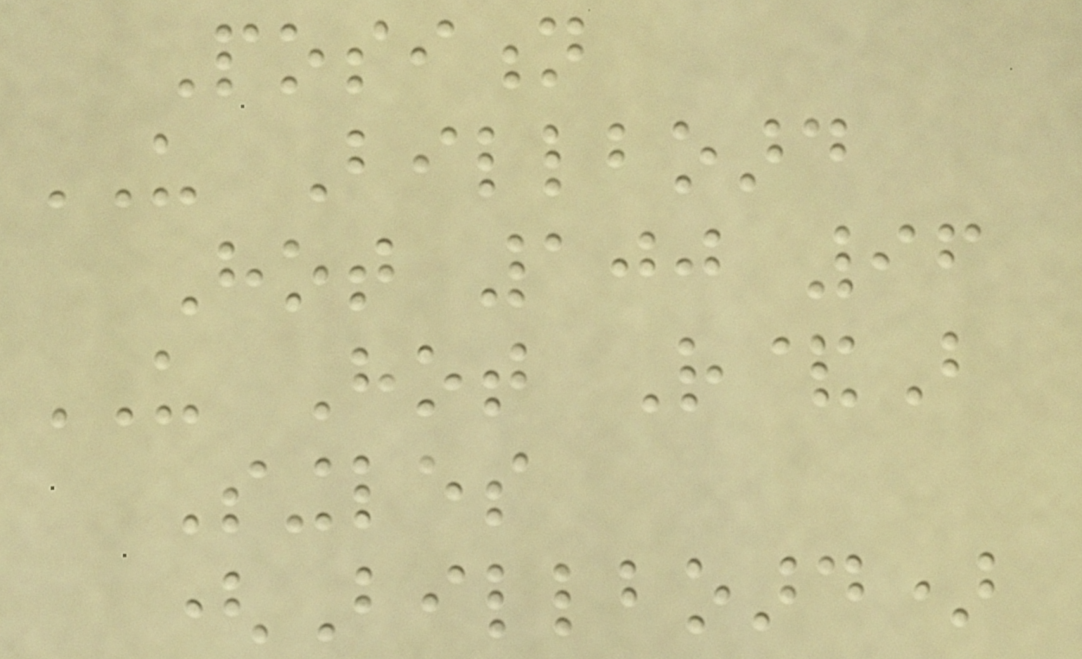Position
US Billboard
Hot 100 96
US Hot R&B
Singles
(Billboard)
